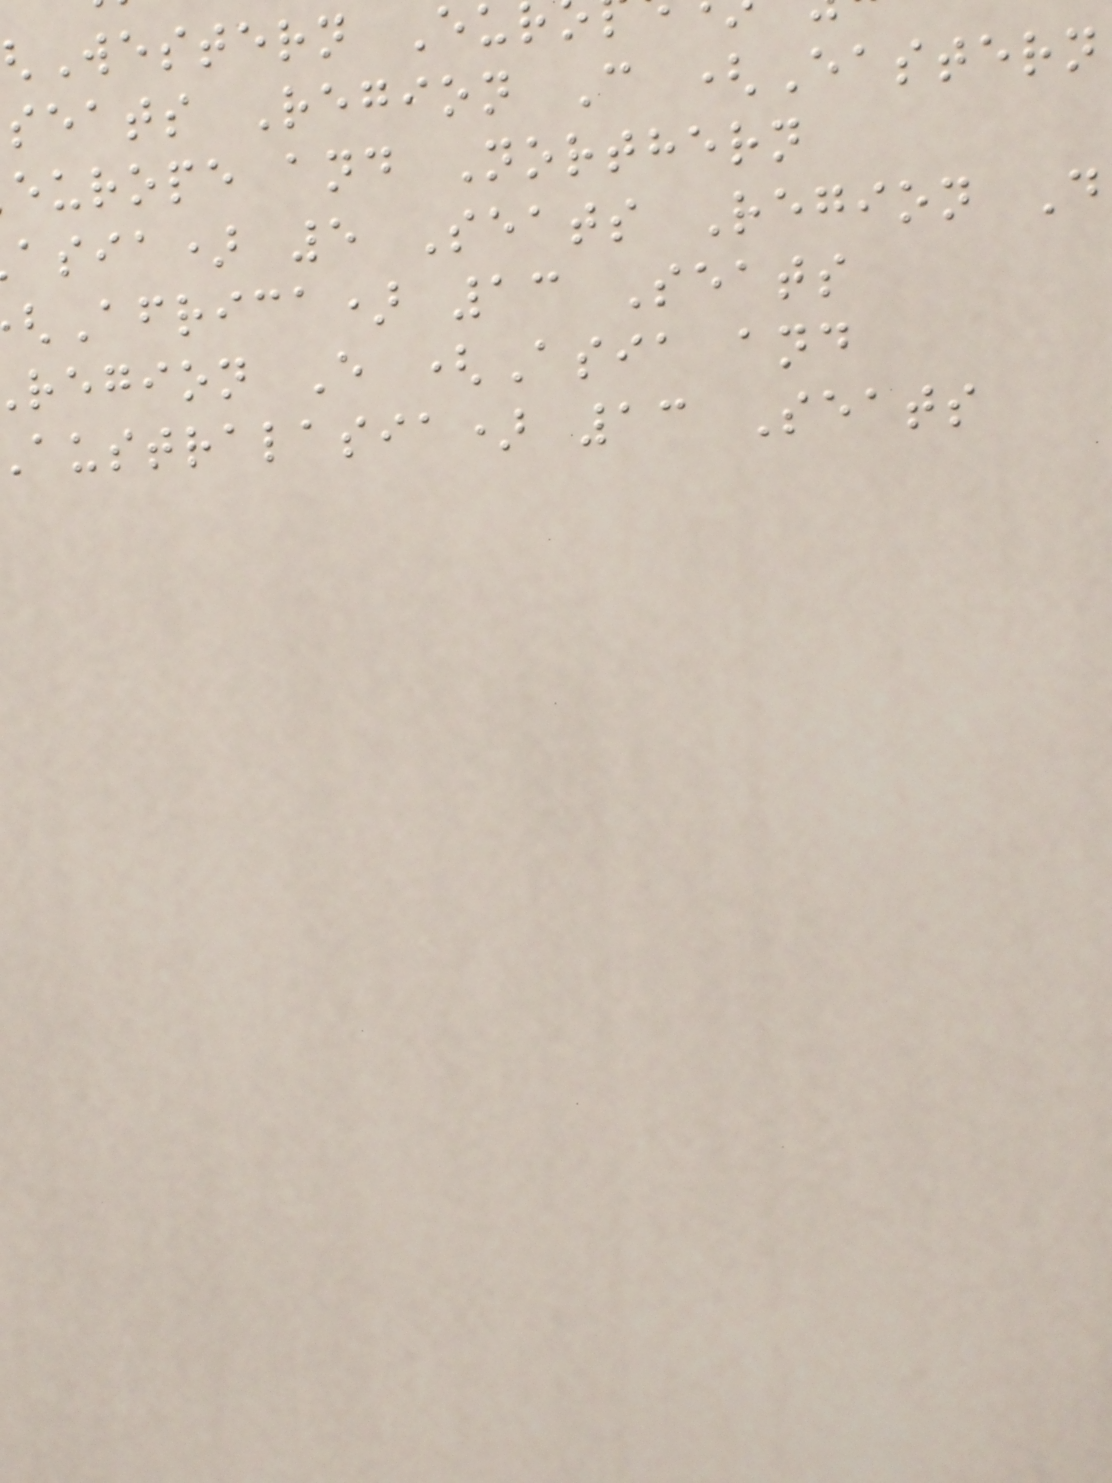Western Eu
seats Region C (Eastern
europe and Northern
asia) 5 Seats Region D
Africa) 13 Seats
region E (Asia and
australasia) 13 Seats
